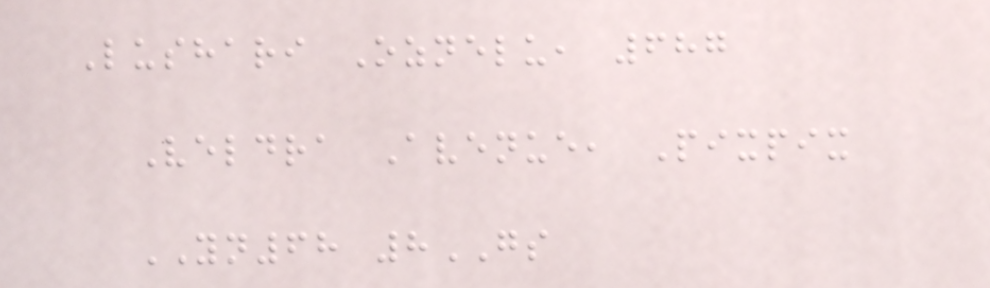Lushari Oznelu, 687
Veldra Avenue, Pixpix
YN68 8GS
